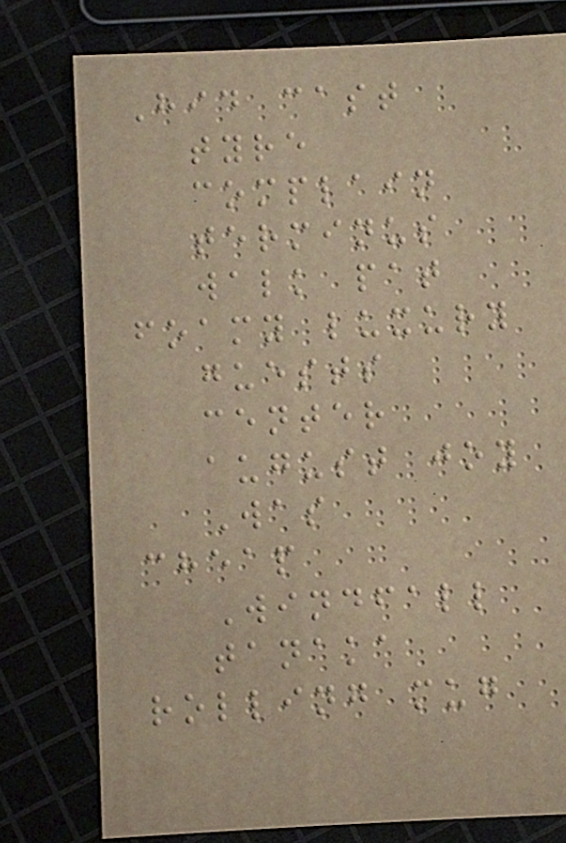Hid cast
tyre
complain
terminus
walk pat
foamy luxury
guests
center
august joy
Was
cheap
Windfall
tanaka
rolling mug
